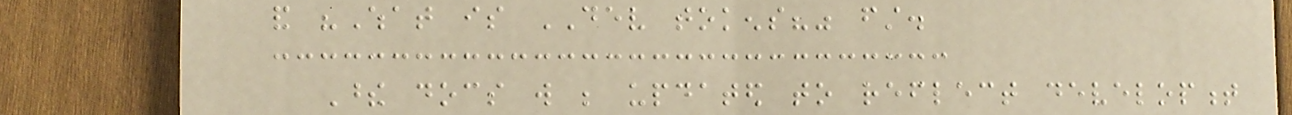and "What is DEV tokens?" first.
These docs will be updated to reflect development
